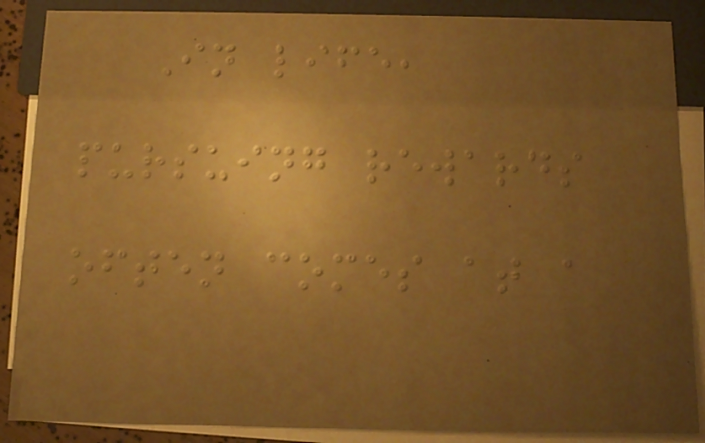In life,
pursuing rewards
often comes at a
